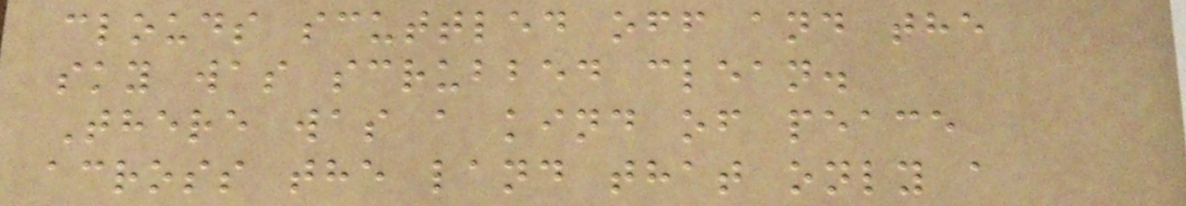clouds scuttled off and the
sky was scrubbed clean.
There was a kind of peace
across the land that only a
